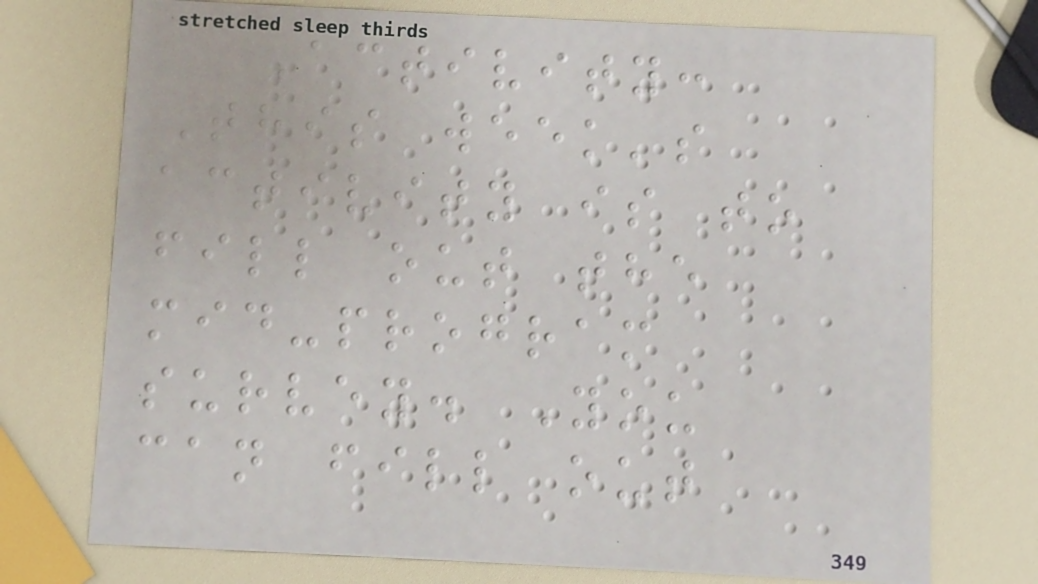Activity:
This week's
activity is to
fill out the
mid-program
survey. You
can fill out
